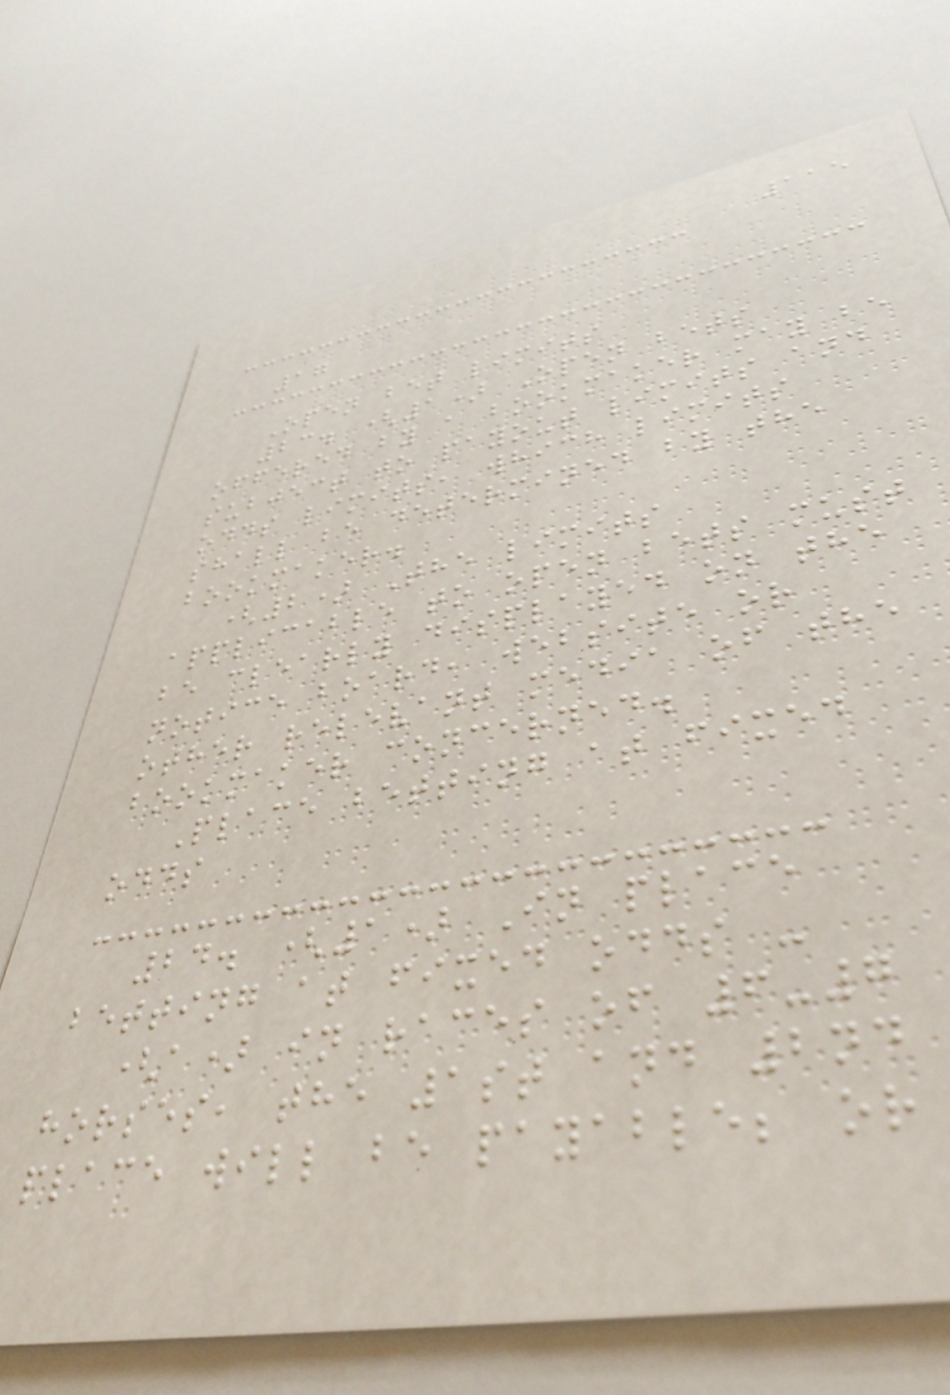115
17
Open bet limits
23. (1) Open bets
offered by a bookmaker may be
subject to payout limits and
odds limits, which limits
shall be determined by the
bookmaker.
(2) The limits
applicable to open bets must
be clearly displayed on the
notice board, website or
other relevant media of the
bookmaker concerned.
Place betting at fixed
odds
24. (1) In place
betting at fixed odds -
(a) in races of 6-7
horses, the 1st and 2nd
place will be payable; or
